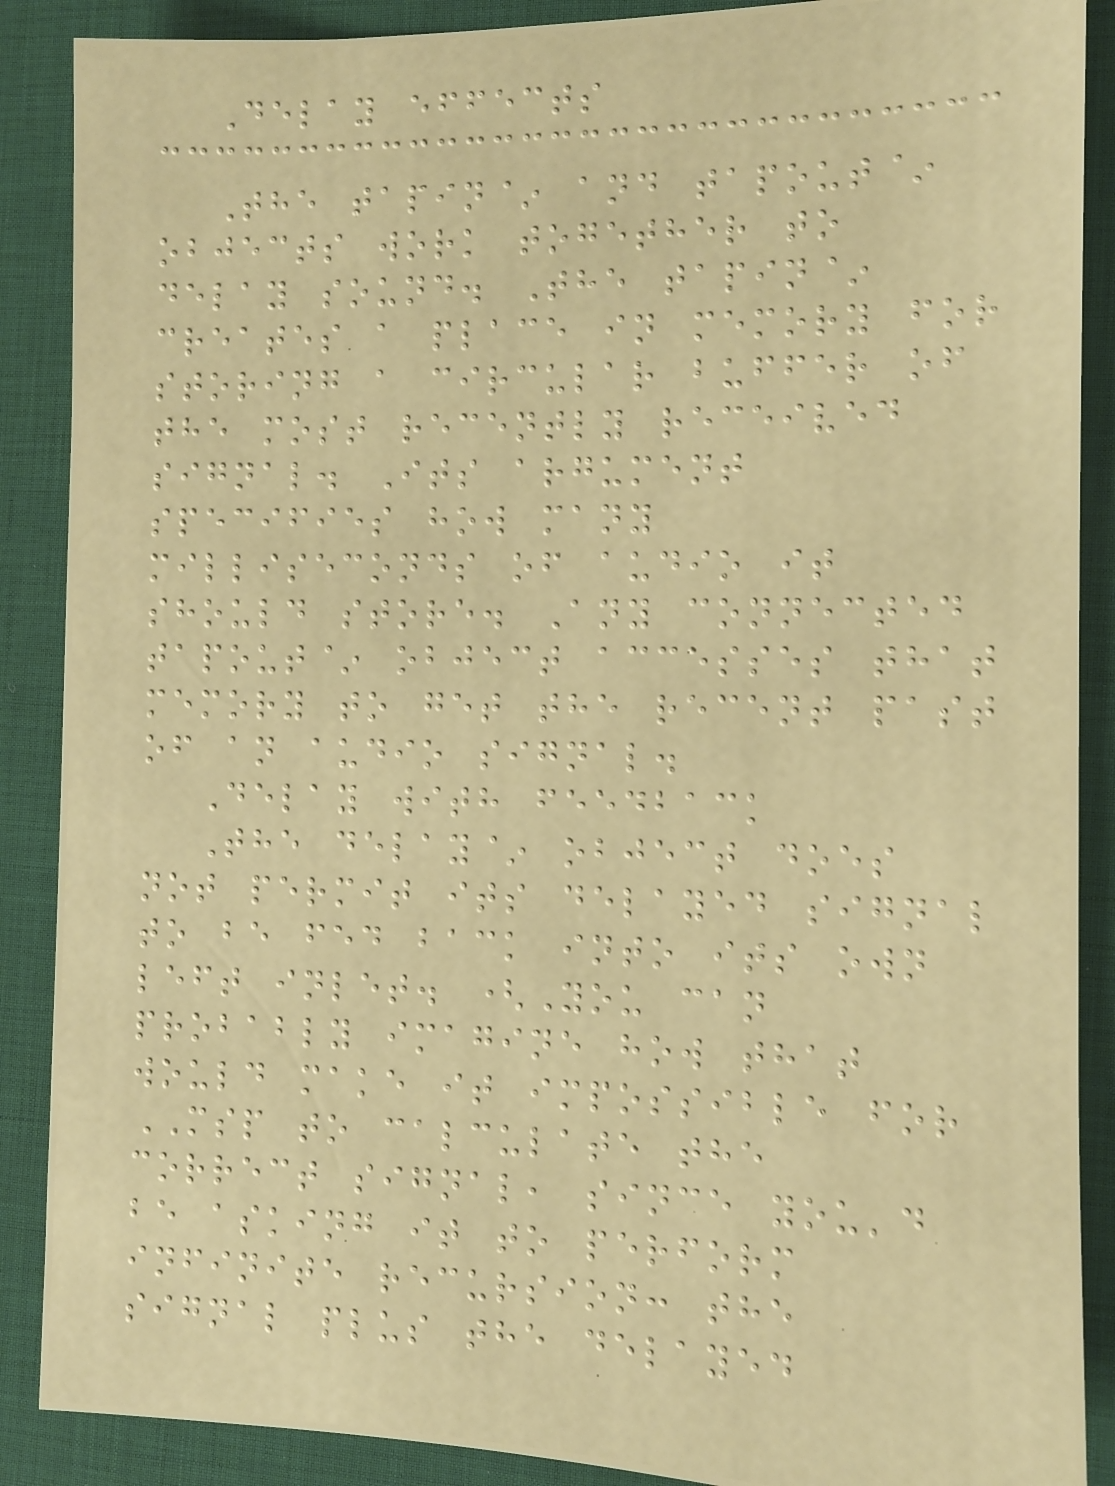Delay effects
The tapin~ and tapout~
objects work together to
delay sound. The tapin~
creates a place in memory for
storing a circular buffer of
the most recently received
signal. Its argument
specifies how many
milliseconds of audio it
should store. Any connected
tapout~ object accesses that
memory to get the recent past
of an audio signal.
Delay with feedback
The delay~ object does
not permit its delayed signal
to be fed back into its own
left inlet. (You can
probably imagine how that
would make it impossible for
MSP to calculate the
correct signal, since you'd
be asking it to perform
infinite recursion: the
signal plus the delayed
